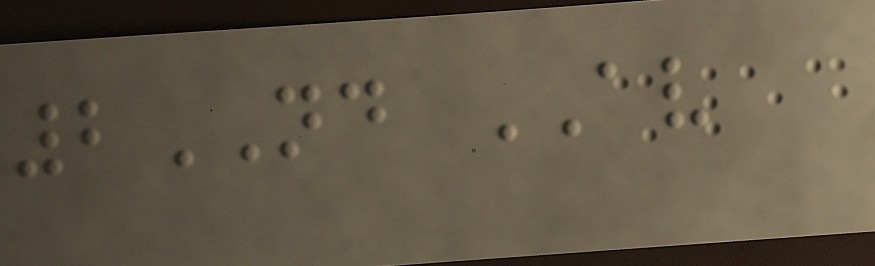2ND AV
